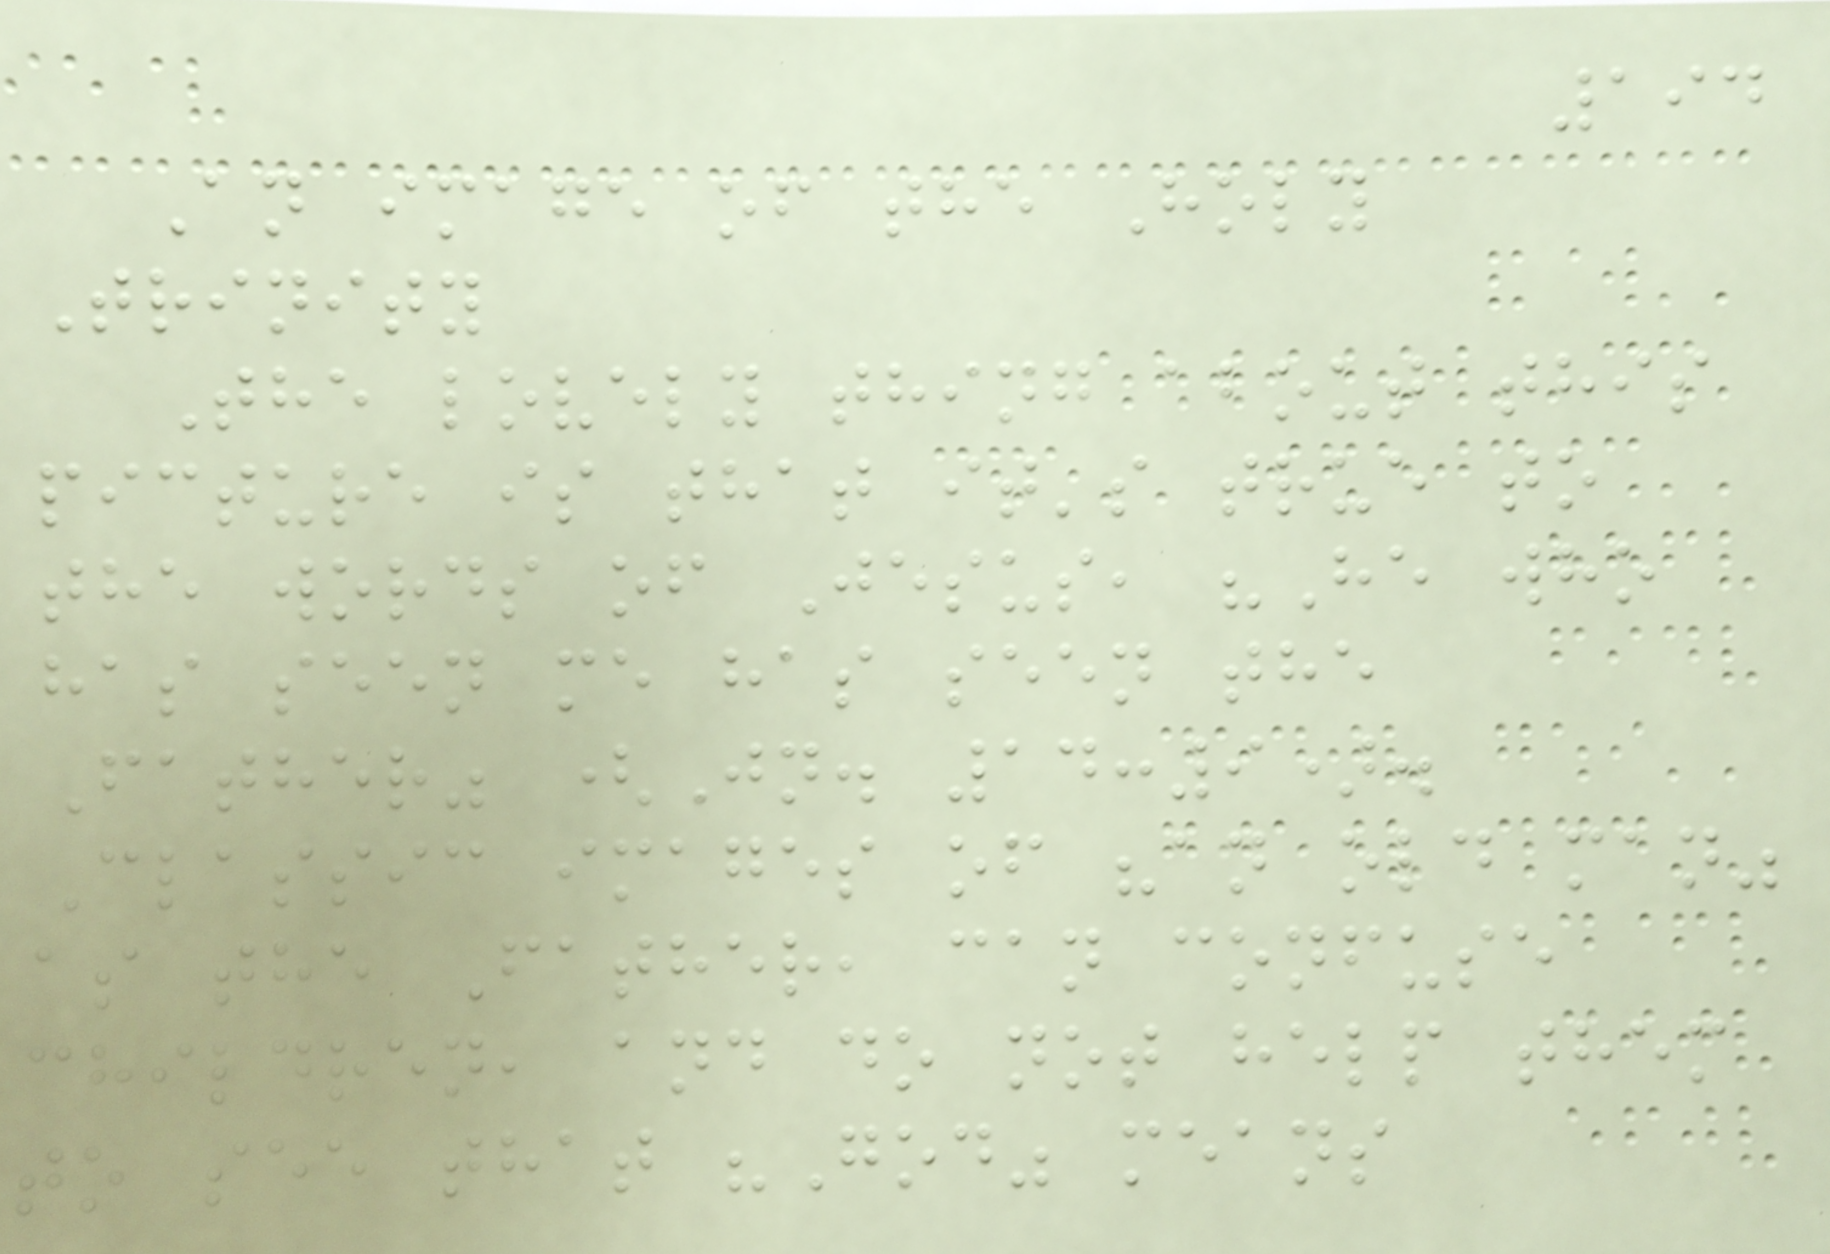194
An image of the Holy
Trinity
The lovely thing about this
picture is that it's true to
the words of Jesus, "He who
has seen me has seen the
Father" (Jn. 14:9).
Classic images of "an old man"
as the Father, can confuse
children, and do not help them
to see that "God" means
